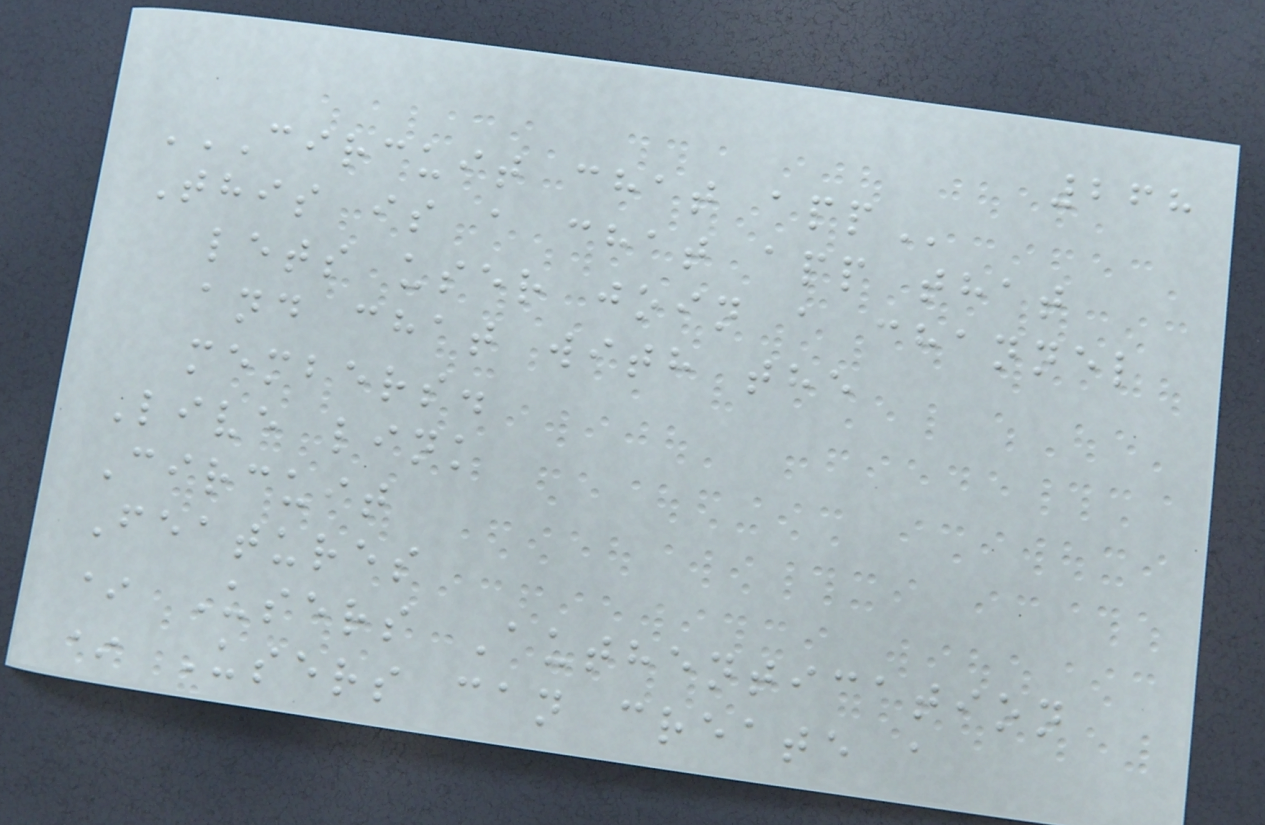268
CIRCUIT CHAT APP
This is a chat app that
lets user join a channel
and chat with the
members.
Live link
Circuit
Features
* Users Authentication
* Users can create a
